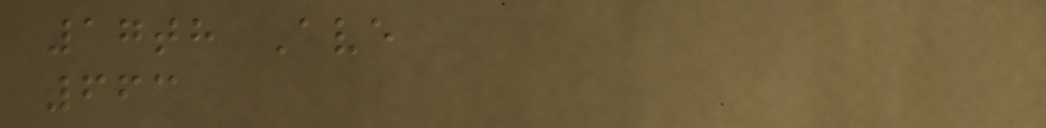17th Ave
663
